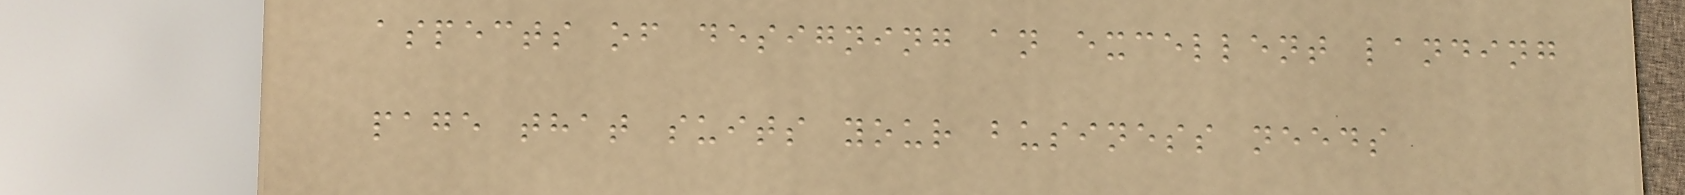aspects of designing an excellent landing
page that suits your business needs
